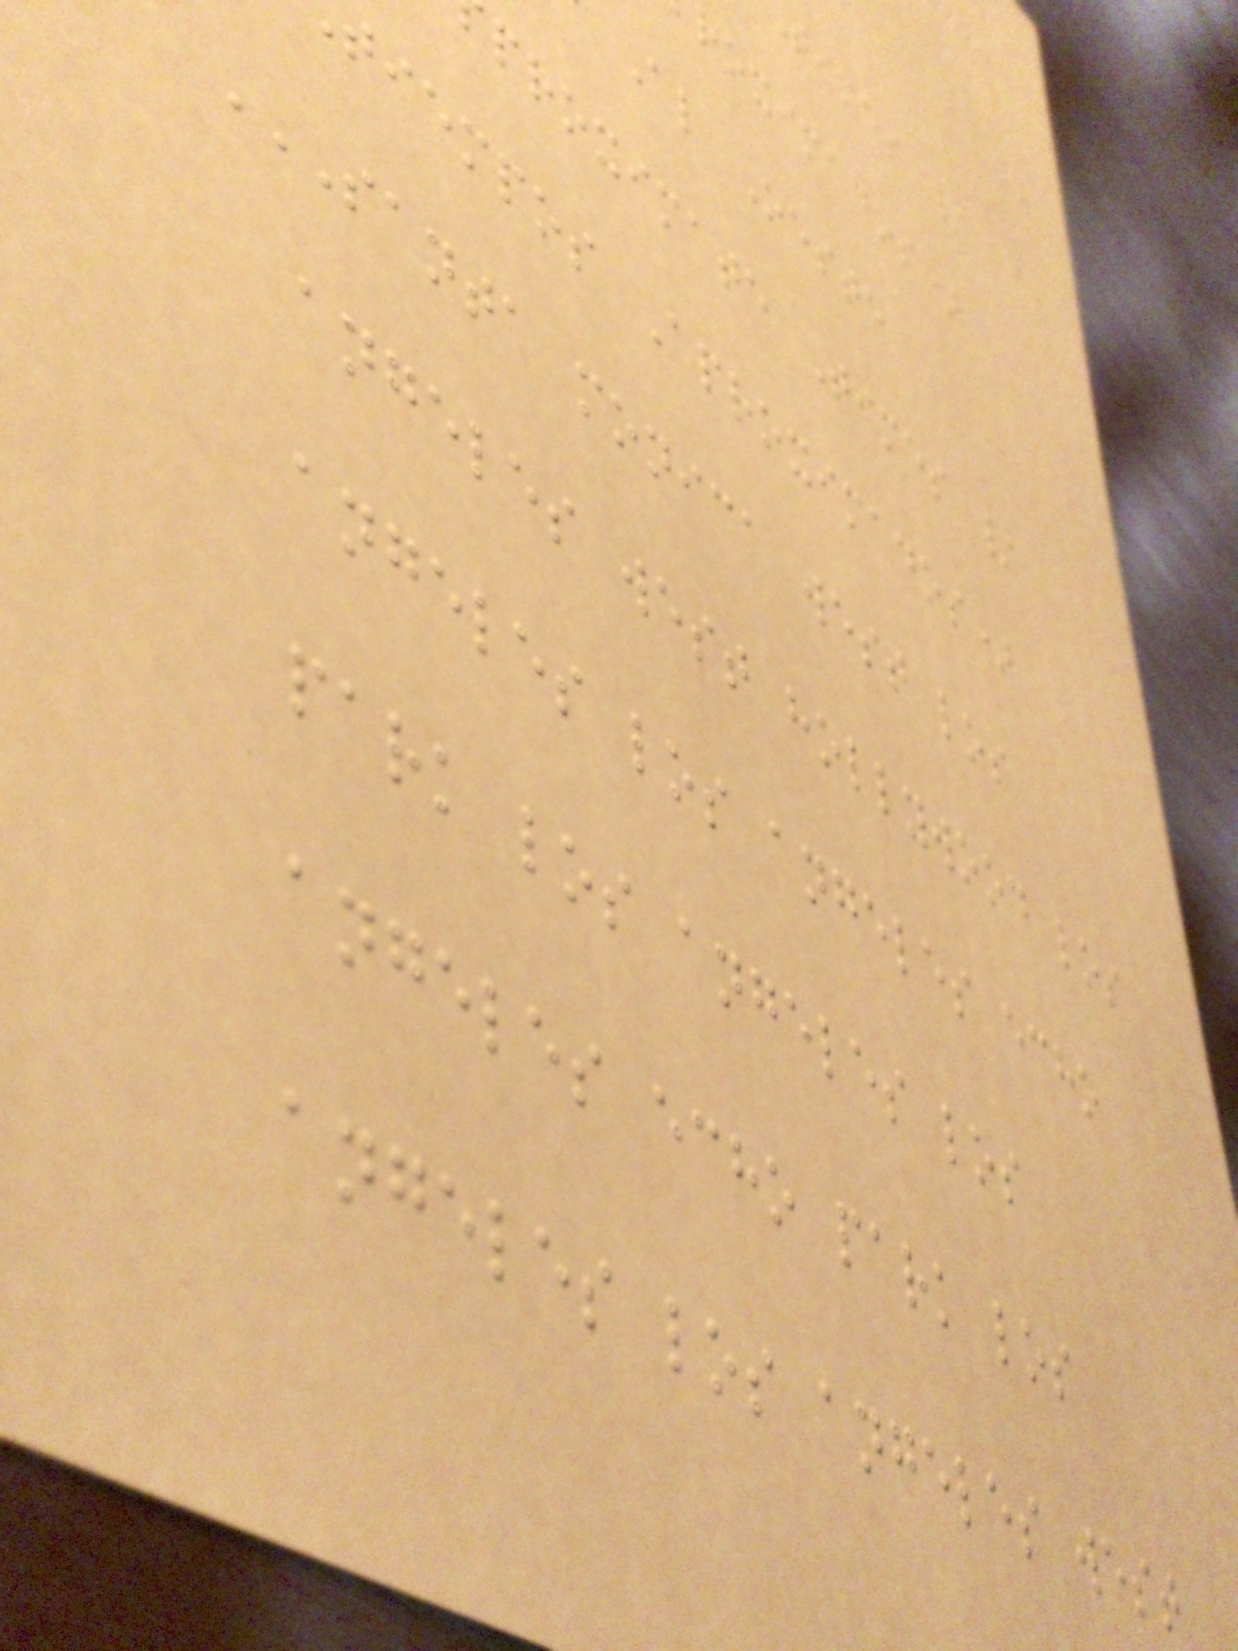times /
roximados)
Al Oeste
proximate Times /
tiempos Aproximados)
SANTA MONICA WEST LOS
angeles west hollywood los
angeles los angeles echo
park los angeles los
angeles echo park los
angeles los angeles west
